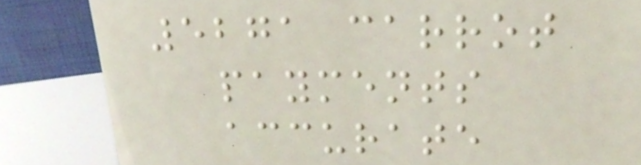5271 carrot
payments
accurate
